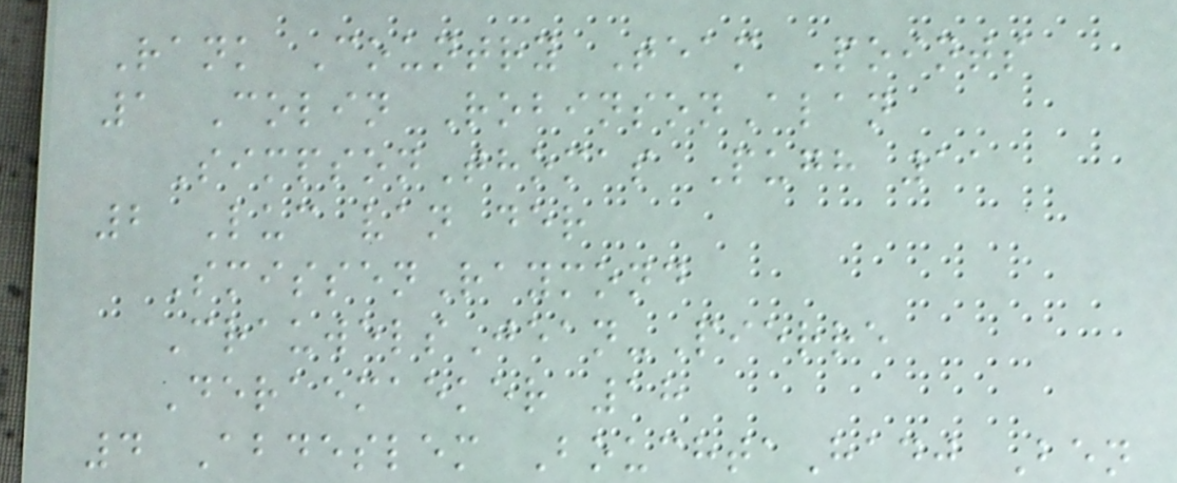Rank Country Team Points
1 Colin RobinsonAlan
SimpsonThomas Pugh 11
2 Luc van der
SmissenRaymond
CrauwelsJean-Pierre
Deraemaeker 18
4 Abdeslem BouchtaHadj Ben
